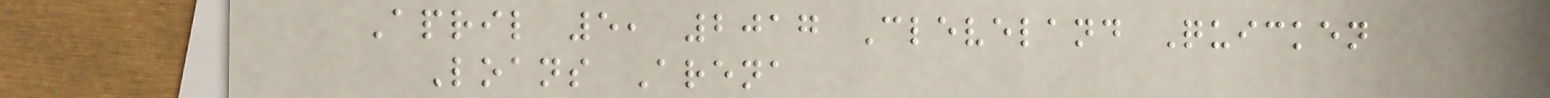April 5, 2017 Cleveland Quicken
Loans Arena
